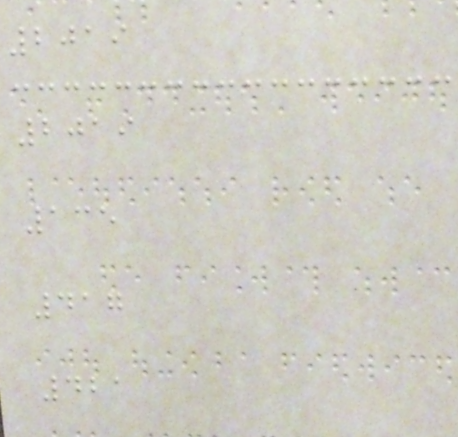2019
2019
135
417
421
